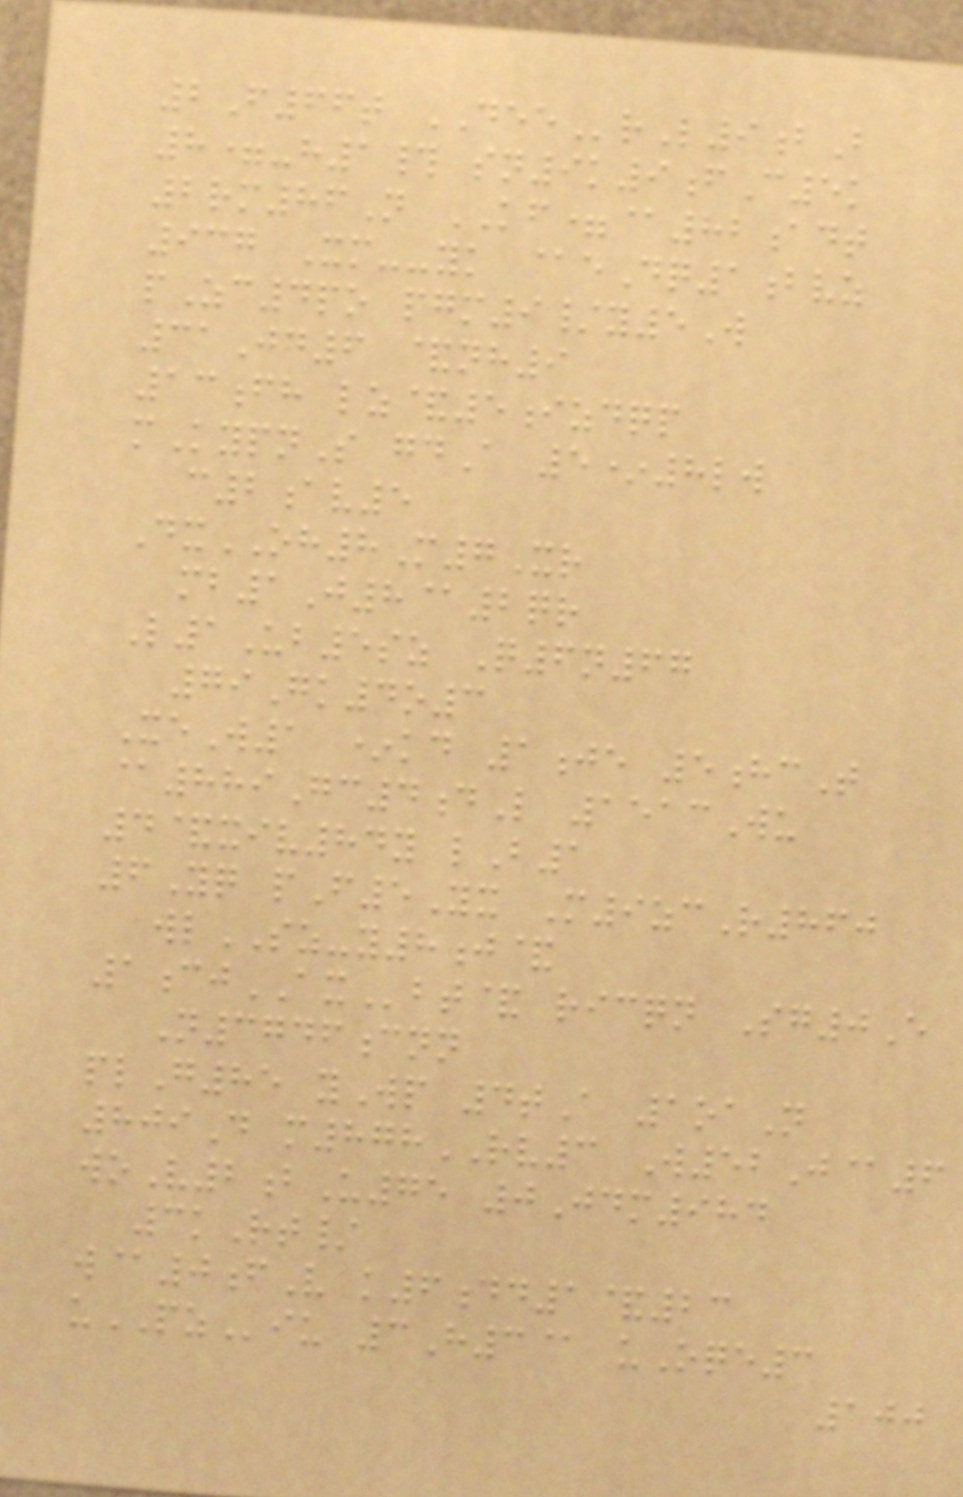2F66t DEErL9bB
8=-h1# sn9k9fC5k
2rm86N KF=@82adt
937 Xm--yk @eDq1bvz
pZc4po pgm9/y5W
31Jd6 &nh9
13fh lz&5izdqp
mKypnS gdA 5*8lw
c2av5
DxOH8M7Xr
mb1J8@2qr
L1Ub5sz Q6n67
79Gk4o3
XeW1 *kd 1je 5hcT
@889Gc4dL 1513Wu
4&xiv84y lB1
6Yq pF5Yx M9zcR860
wlSZ-y8j&
1cjAXbt& ricqn Sg0E
N3746cnn
plG85 yWp 4tA 1oaN
809D m878RV3 W52J@6
woV2bU75 0Jdm984
3kRt/
w@0fV k6dd1&23
uPZiu 3H3@ uOqe3
100
